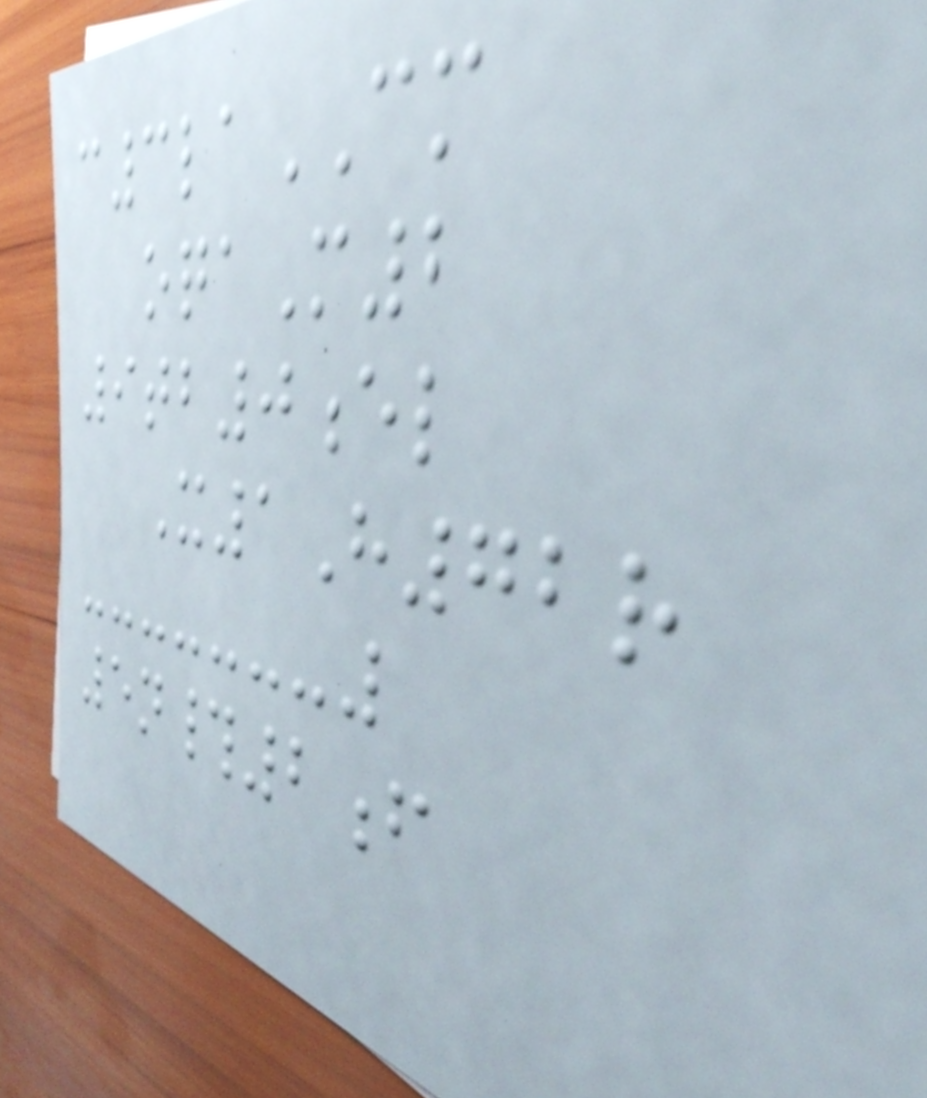c3laCM
oqaM2
9tb0el
X1H72r
5n#2f
